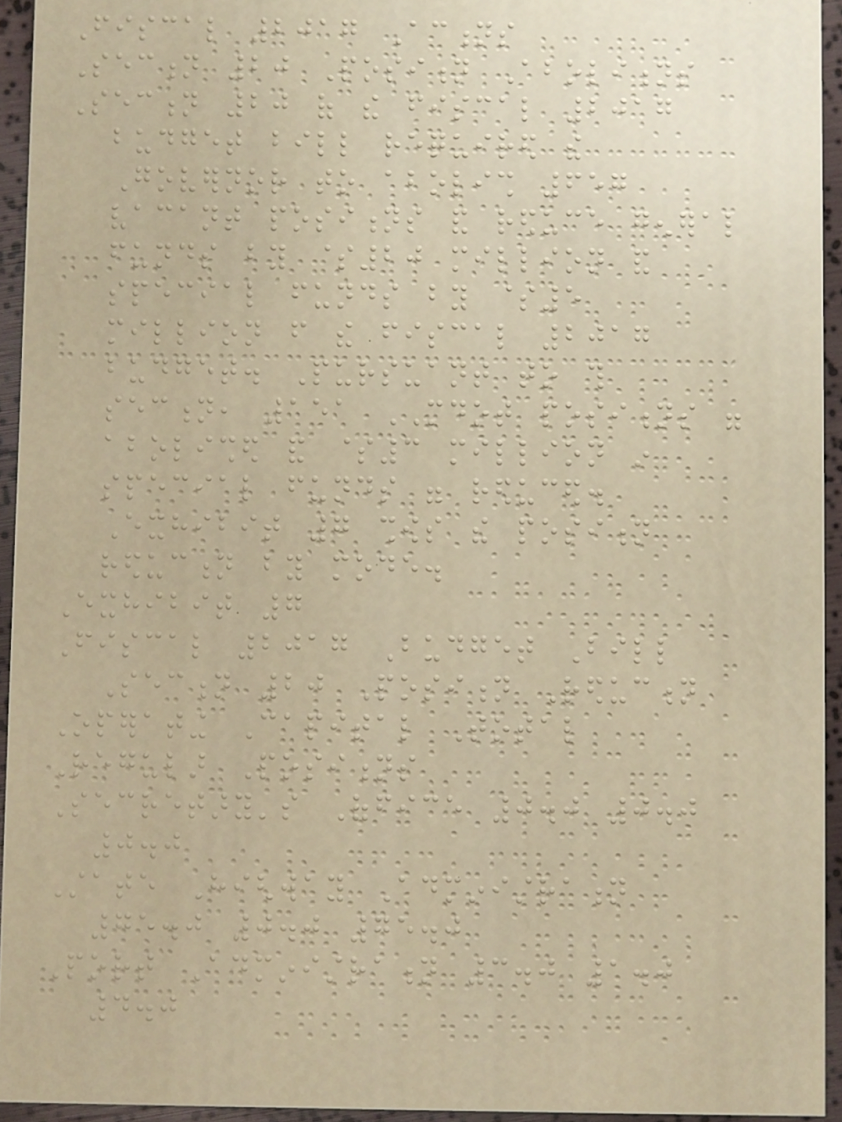Fiscal 2017 Actions
Section 20 Position Abolitions
Section 20 of the fiscal 2017
budget bill required the
Governor to abolish 657
vacant positions and reduce general
funds by $20 million and
special funds by $5
million from the fiscal 2017
budget. Pursuant to this
section, 151 MDOT positions were
abolished and $3 million in
special funds were reduced.
Exhibit 7 shows the position
reduction by mode.
Exhibit 7
Fiscal 2017 Budget Bill
Section 20 Position Reduction
Operating Capital Total
Regular Positions
Secretary's Office 0.0 0.0
0.0
State Highway Administration
75.0 0.0 75.0
Port Administration 3.0 1.0
4.0
